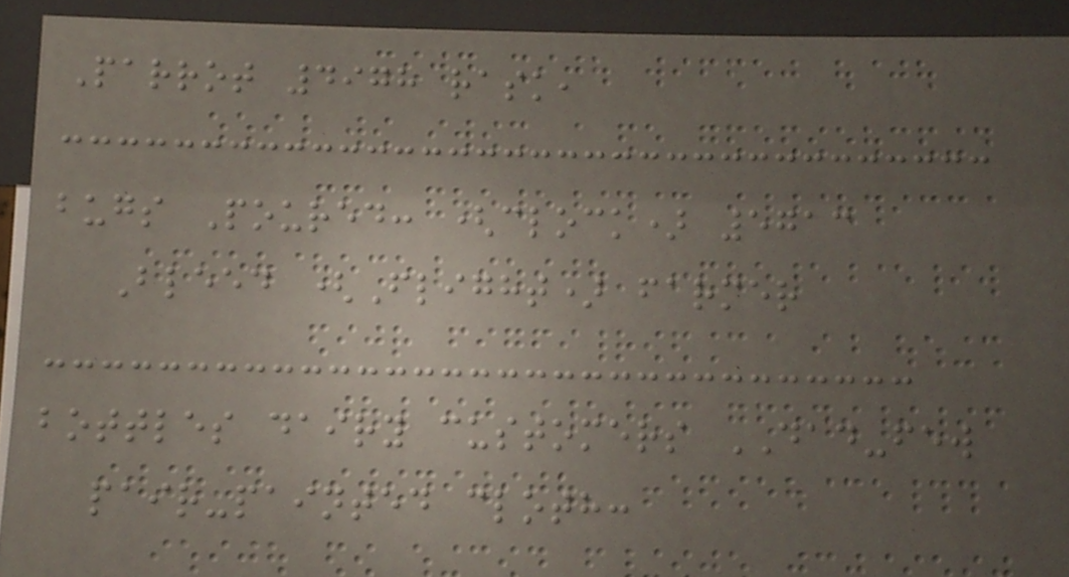Parrot 4978 rask,
bugs Poured: (clock) 5713
Bleed (Flight) farmer
bottles dairy customers DAD-few
pair-painted cloth:
